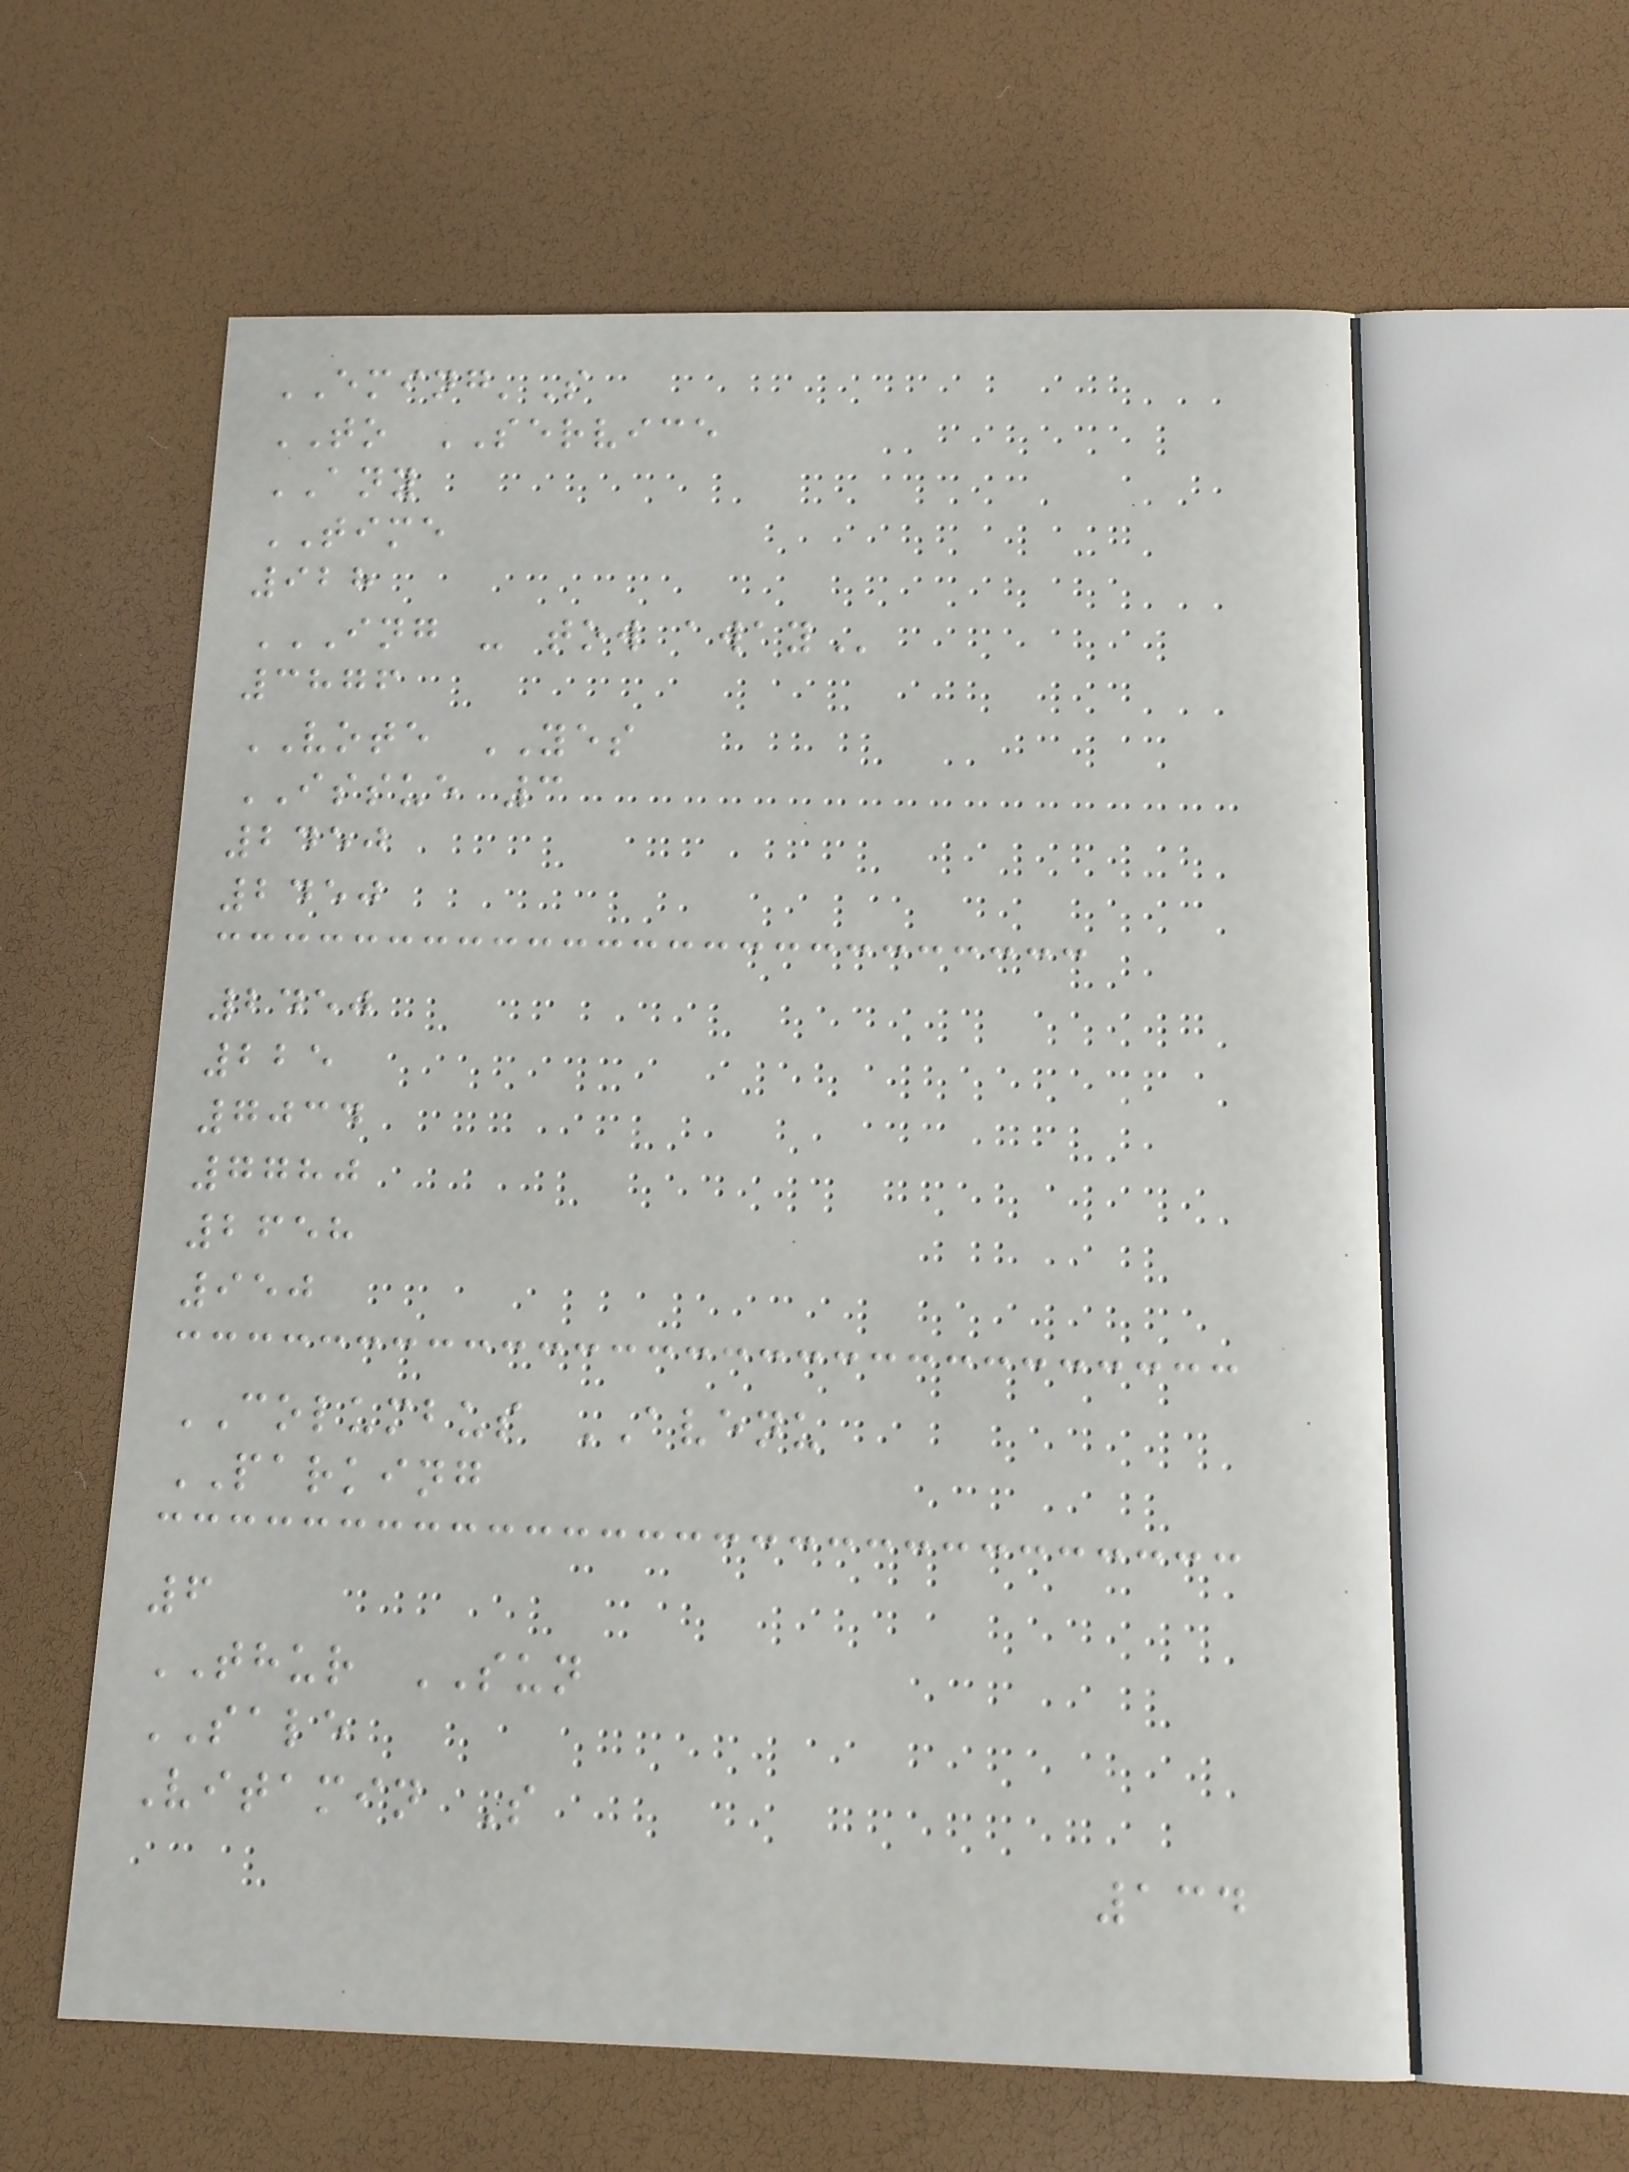EMING'S
TO SERVICE
ANY
TIME
928
ING - TOW AWAY
3876
VOTE YES
ISSUE 3
2450
2450
2450
225
7034
7780
2658
950
COLUMBUS AVENU
PARKING
6
THUR SUN
SALE
Vitamin S
134
